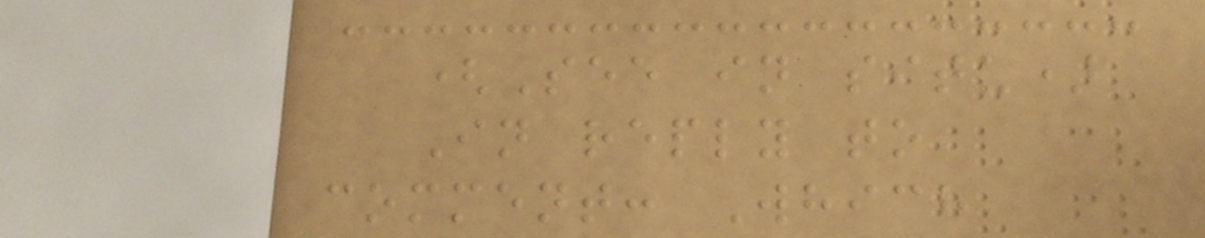(See in situ)
In reply to
comment: Which
